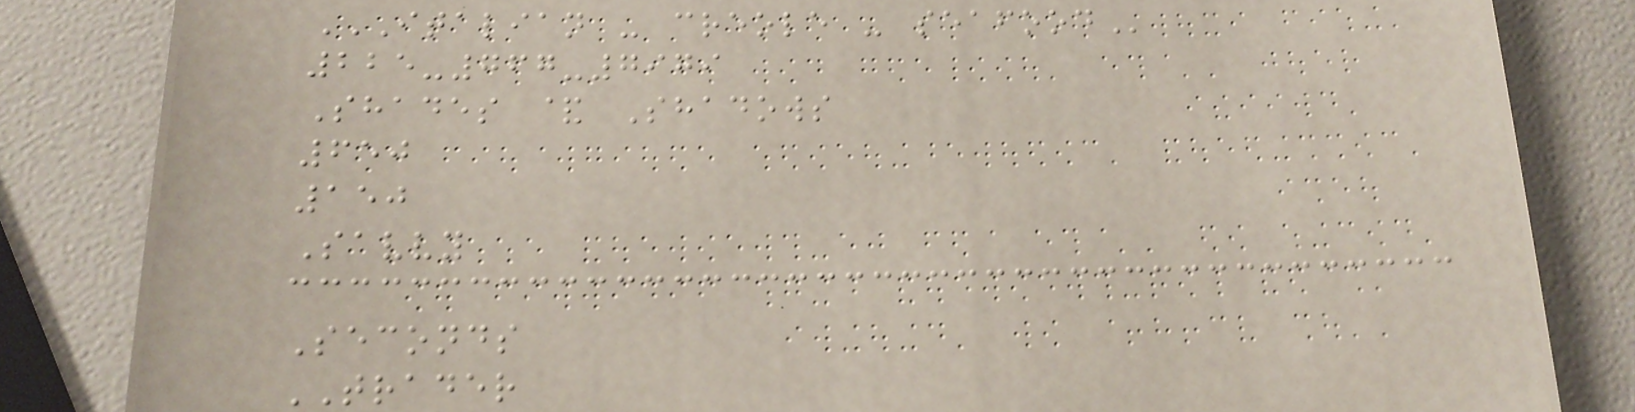ITALIAN - CREOLE - SEAFOOD
225-767-7979
Shades & Shadows
650
150
Savvy
Seconds
TRADER
